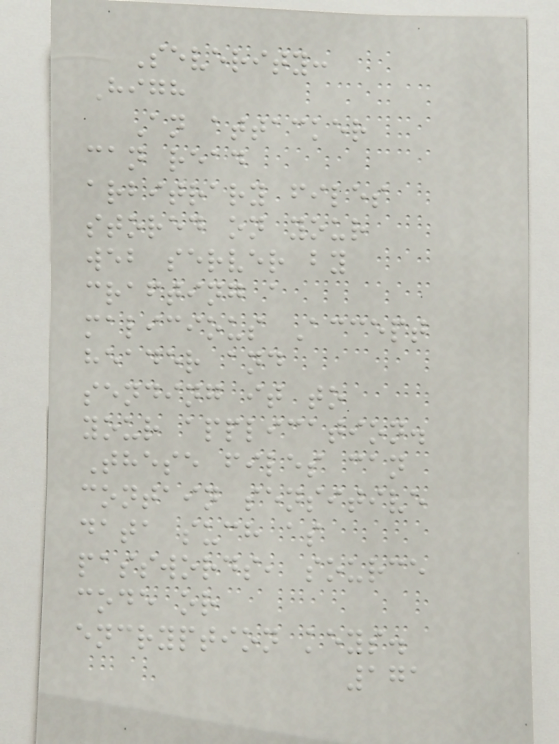Severity:
High
An attacker
can read
arbitrary files
stored on your
web server by
crafting a
malicious Accept
header and
sending it to
your application.
These files can
contain sensitive
data such as
passwords, source
code or
encryption keys.
171
